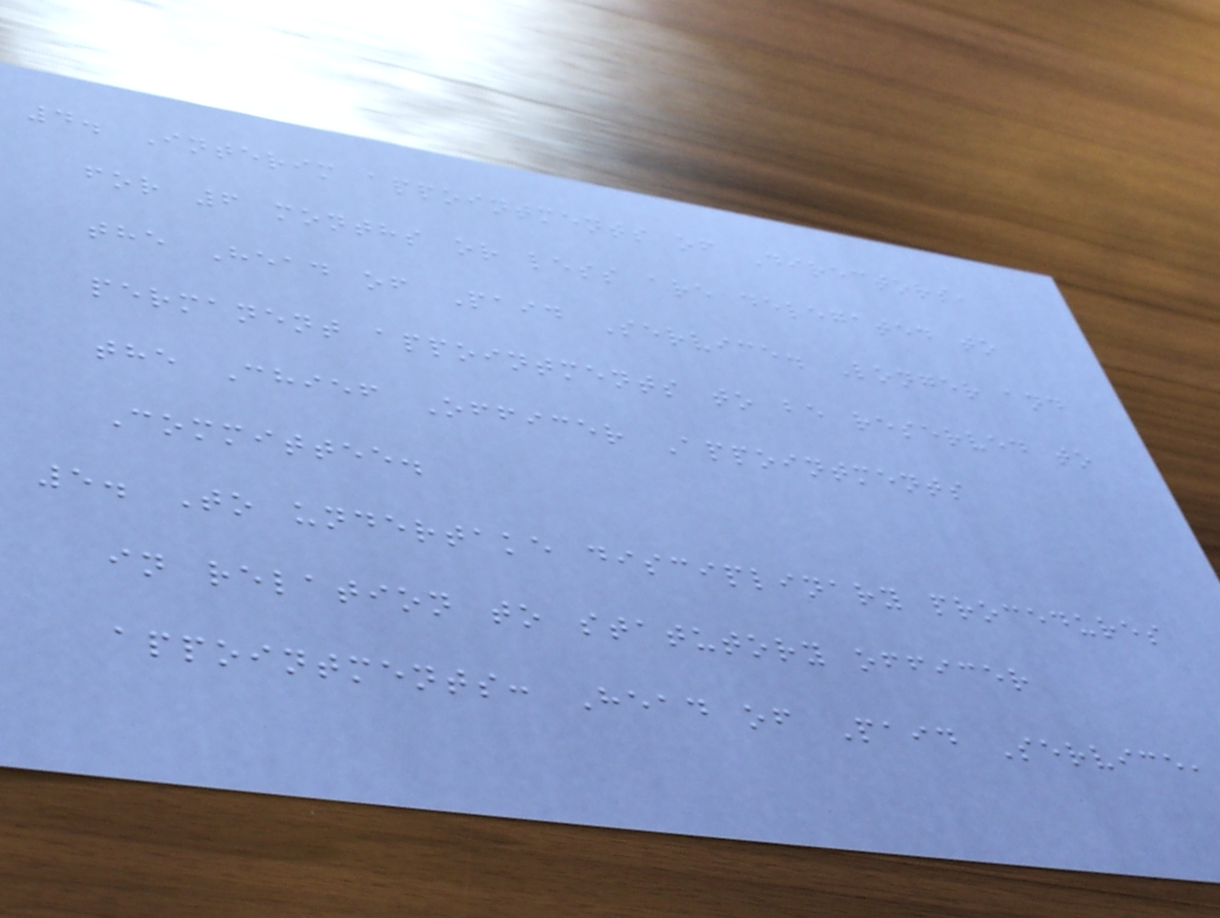4. Interim appointments of Directors,
for 6 months or less are delegated to
the Head of Paid Service. Longer and
permanent appointments to be reserved to
the Chief Officer Appointments
Committee.
5. To undertake disciplinary procedures
in relation to statutory officer
appointments: Head of Paid Service,
